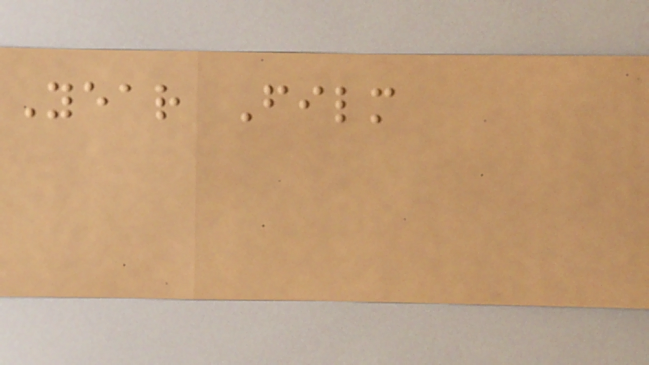Year Film
